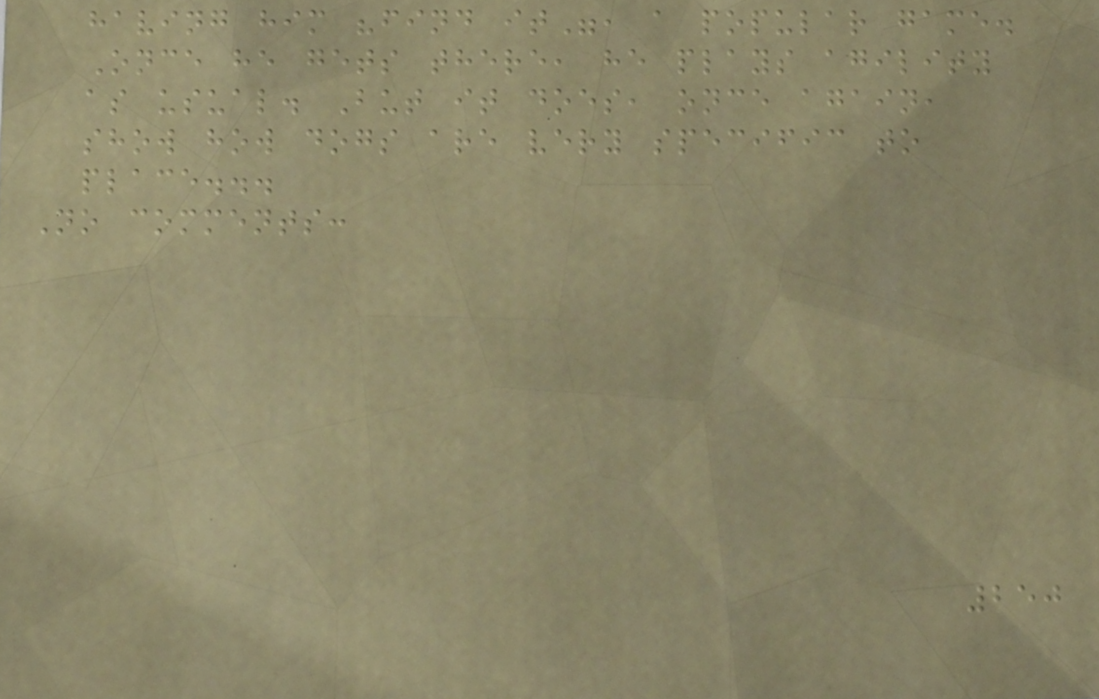having him "find it", a popular game.
Once he gets there, he plays agility
as usual. But it does, once again,
show how dogs are very specific to
place...
No comments:
250
